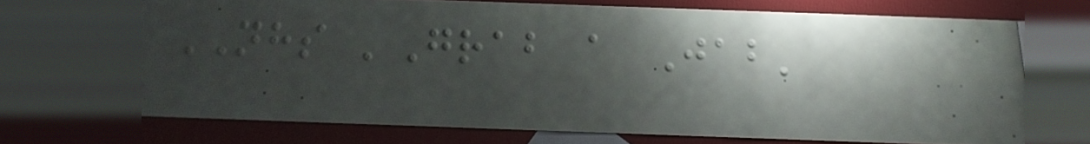NHS 'Grab a Jab'
